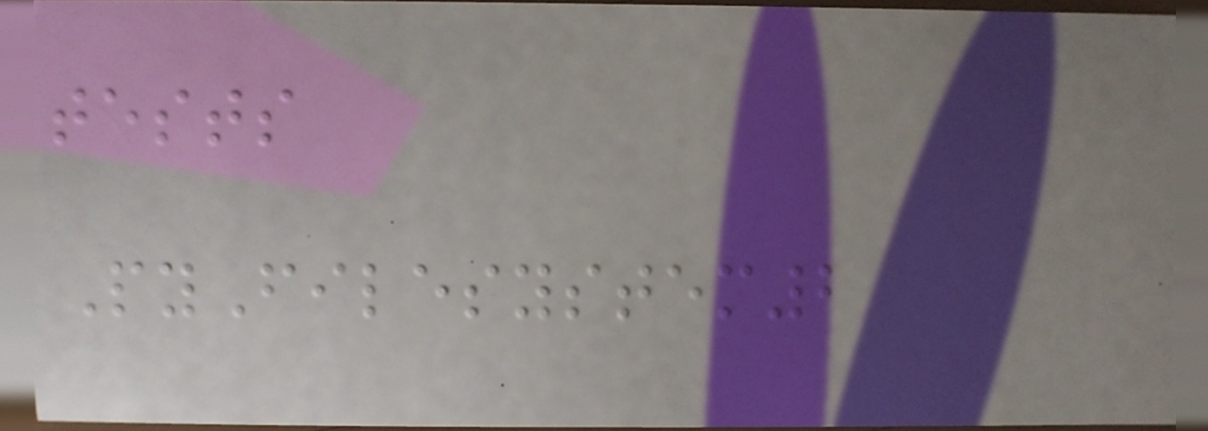tests
PyFilesystem2
